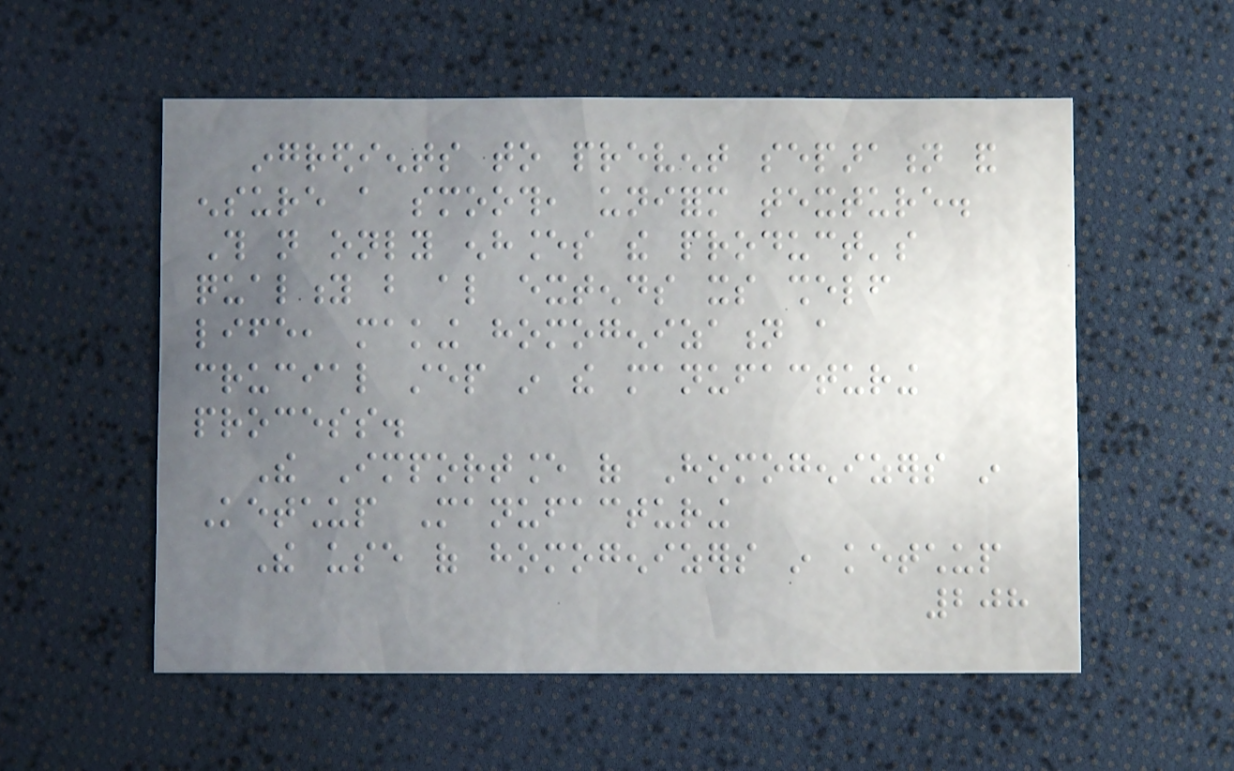ingredients to prevent separation and
ensure a smooth, uniform texture.
This not only enhances the product's
quality but also extends its shelf
life, making homogenization a
crucial step in the manufacturing
process.
The Importance of Homogenizers in
Ketchup Manufacturing
The use of homogenizers in ketchup
208
